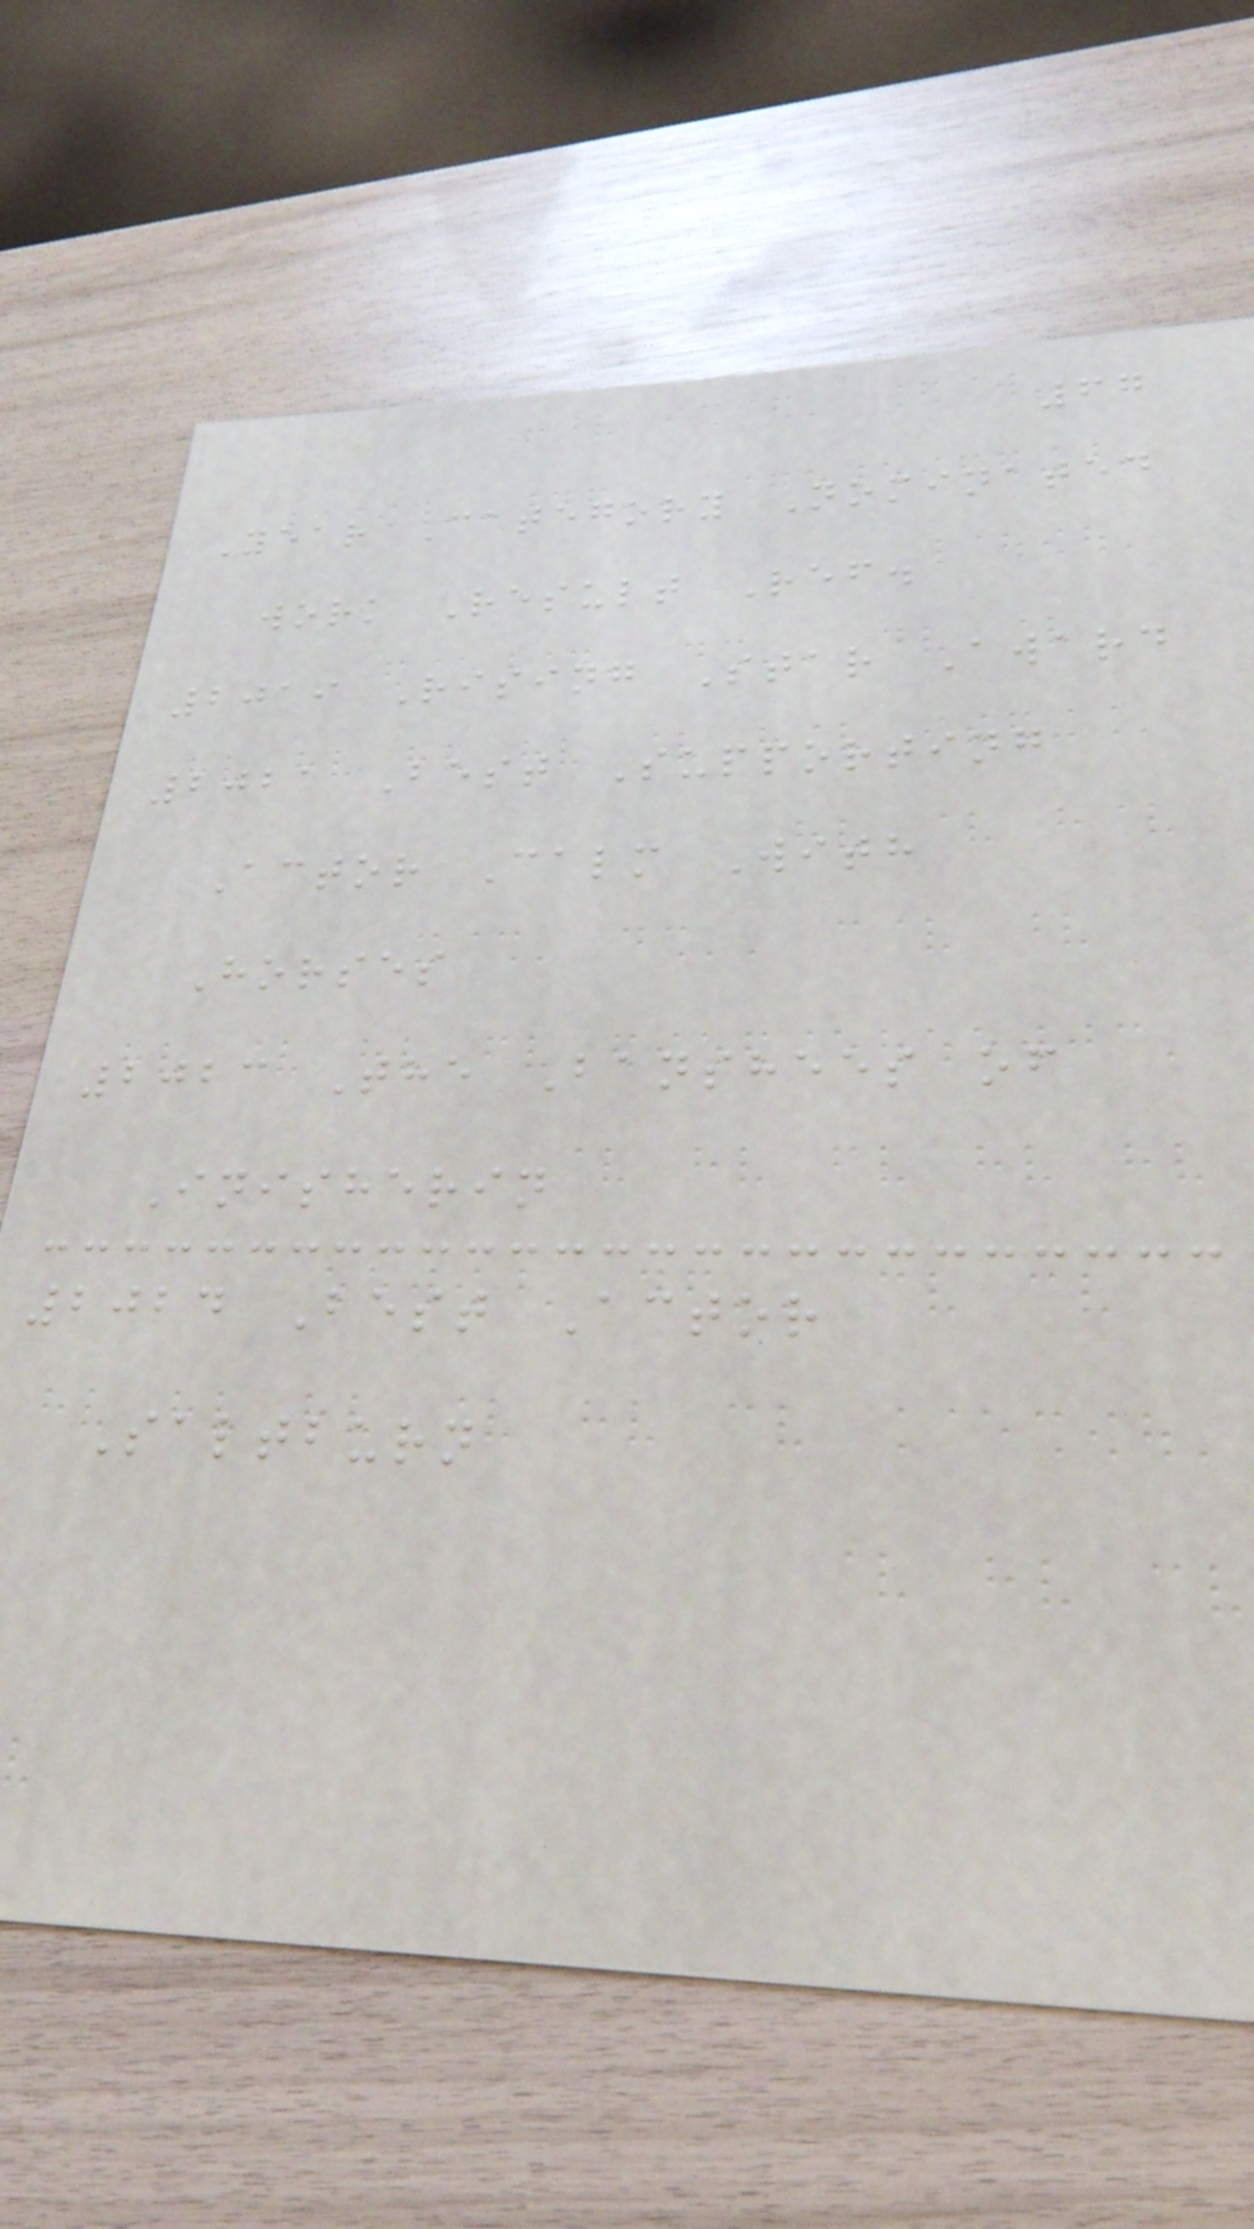67
Year Category Nominated
work Result Ref.
2019 Rising Star Award
2021 Best Supporting
Actor Calm With
Horses
2023 The Banshees of
Inisherin
2024 Best Actor
Saltburn
